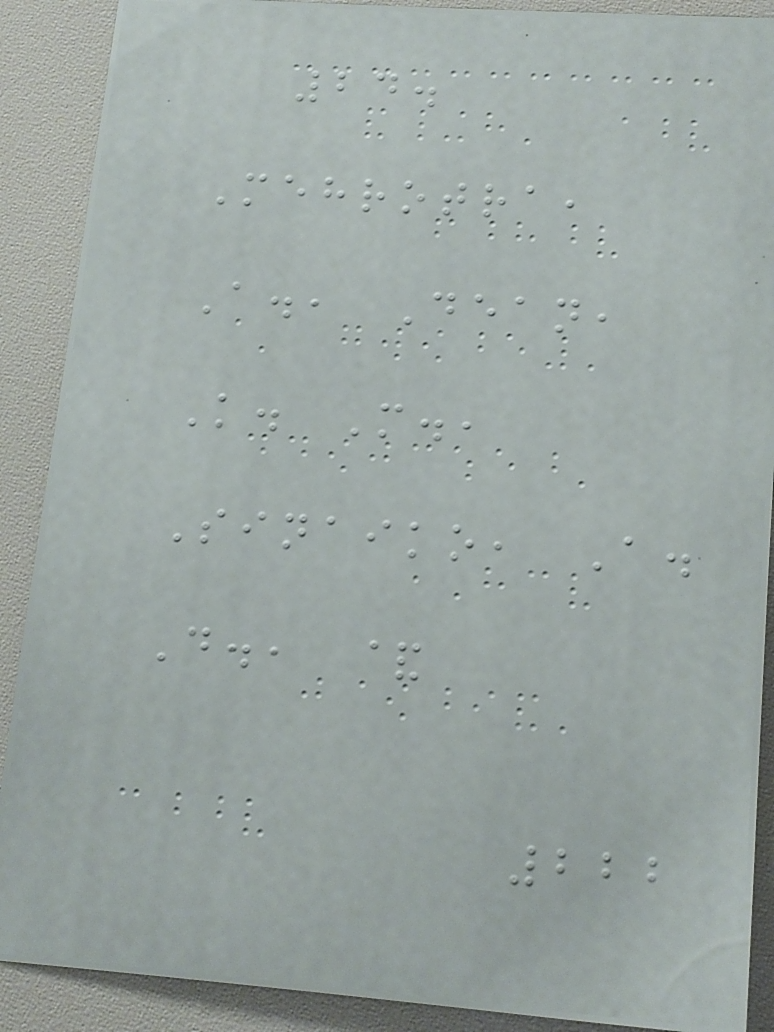24.
Mehrotra,
A., Dean,
K. M.,
Sinaiko, A.
D., &
222
